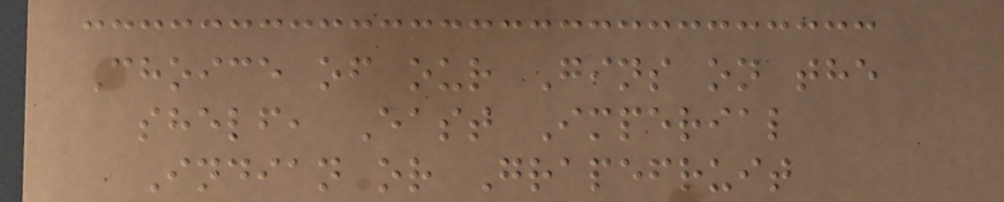Choice of our Gins on the
shelf, East Imperial
Indian or Grapefruit
